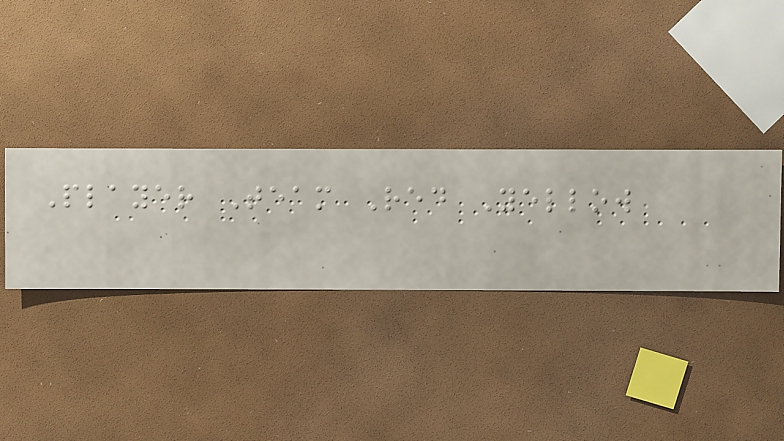Player Team Red Yellow
